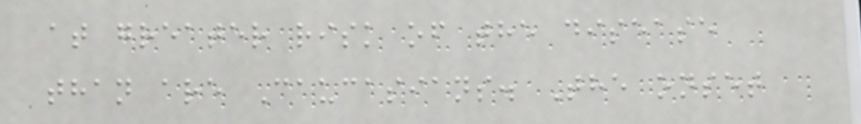at greater risk of the disease
than are Caucasians. The onset
